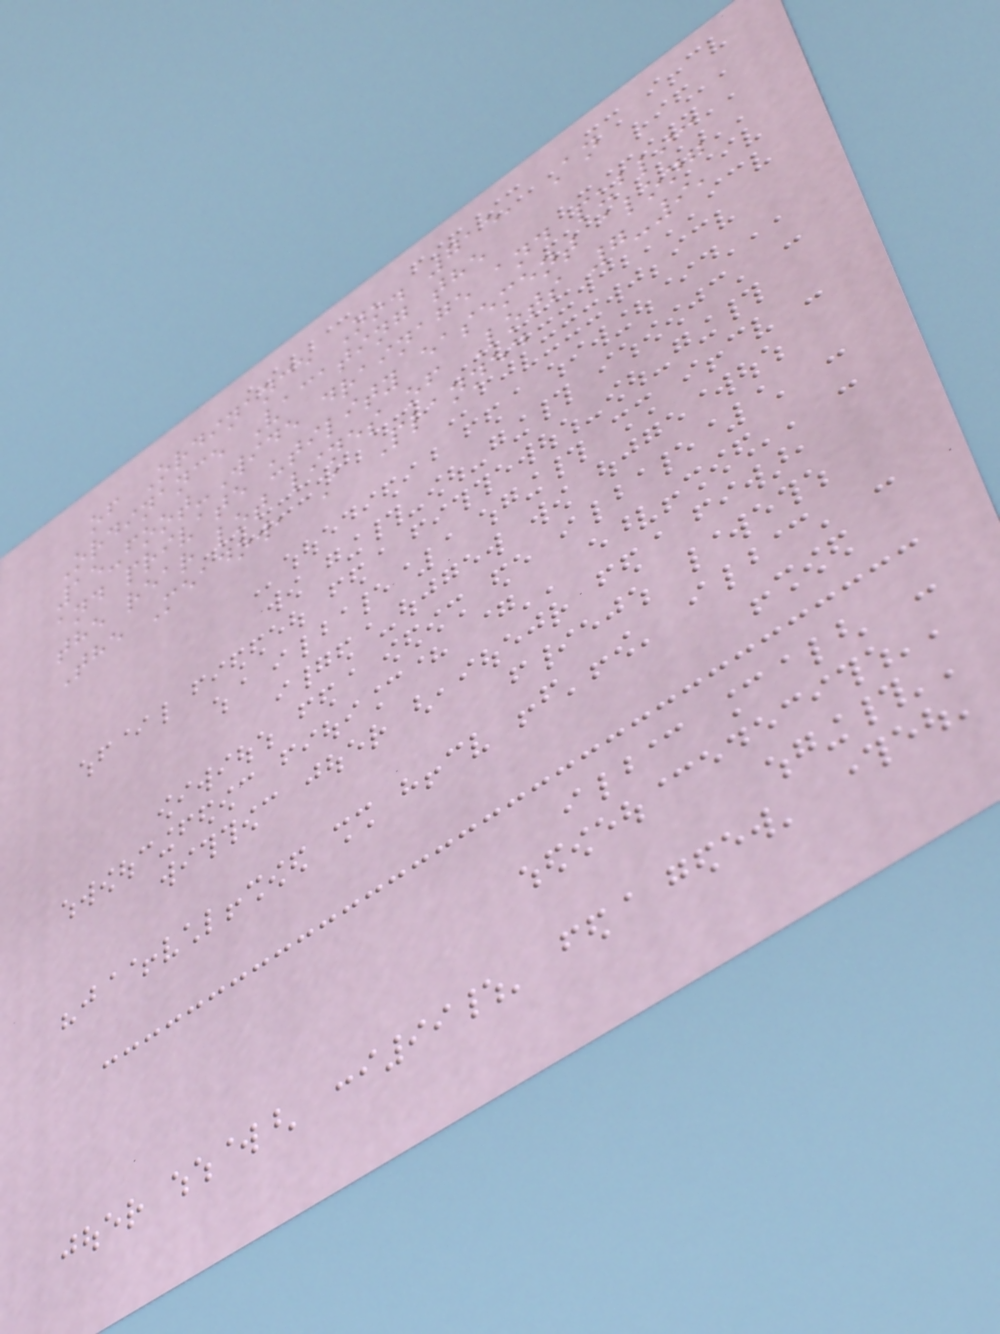of Ordinance No. 715, An
Ordinance Vacating the
15-foot-Wide drainage and public
and private utility easement along
the rear lot lines of Lots 7-9,
The Meadow, A Planned
